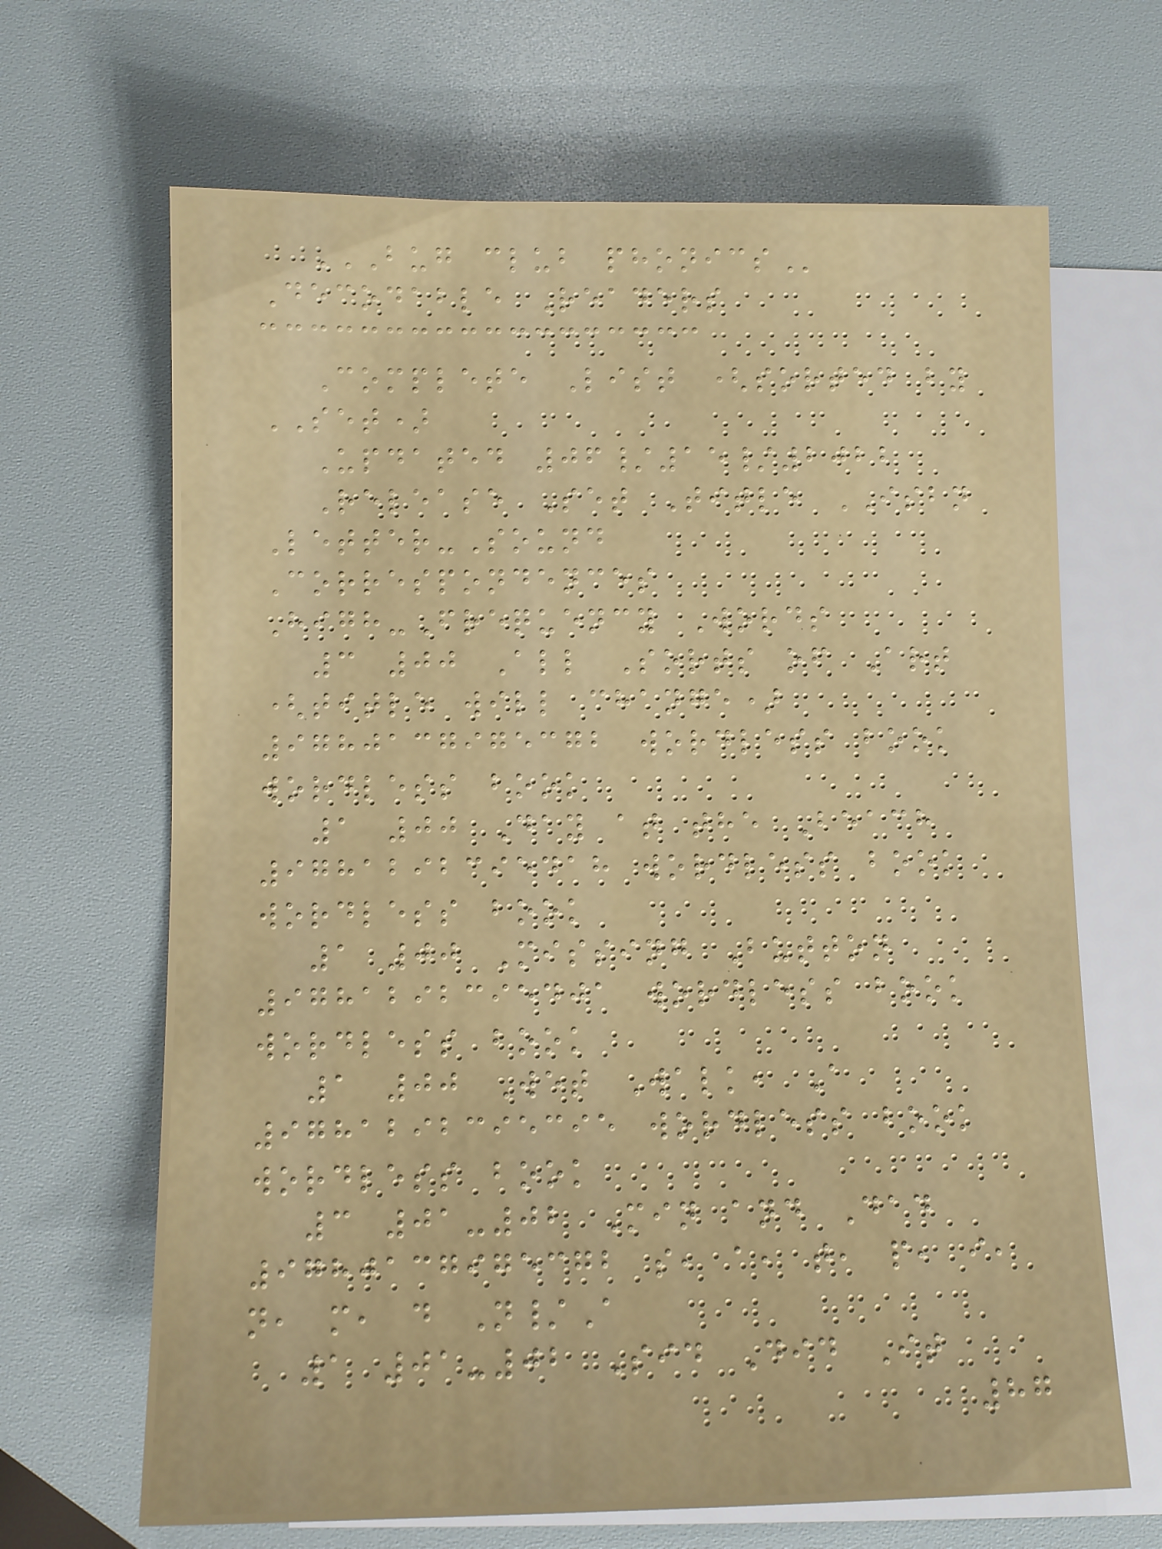BUG CLUB PHONICS
Decodable Readers
Complete List (sorted by
SET)
Updated 06/15/2022
Release Set Title ISBN
Letter-Sound
Correspondences
High-Frequency Words
3 00 All Sorts of Art
(title will change)
9780137975372 wordless book
wordless book
1 00 Day at the Beach
9781292395418 wordless book
wordless book
1 00 Missing Button
9781292395401 wordless book
wordless book
1 00 Wet Walk, A
9781292395395 wordless book
wordless book
3 01-02 Min and Dad
9780137975372 s, a, t, p, i,
n, m, d N/A
1 01-02 Sid Did It
87
